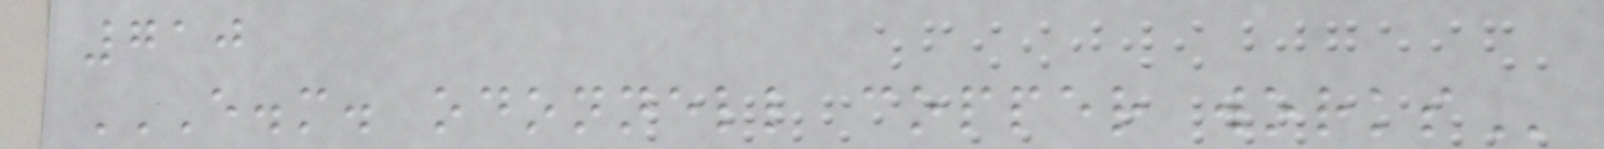710
E.M. ODONNELL COPPER WORKS
